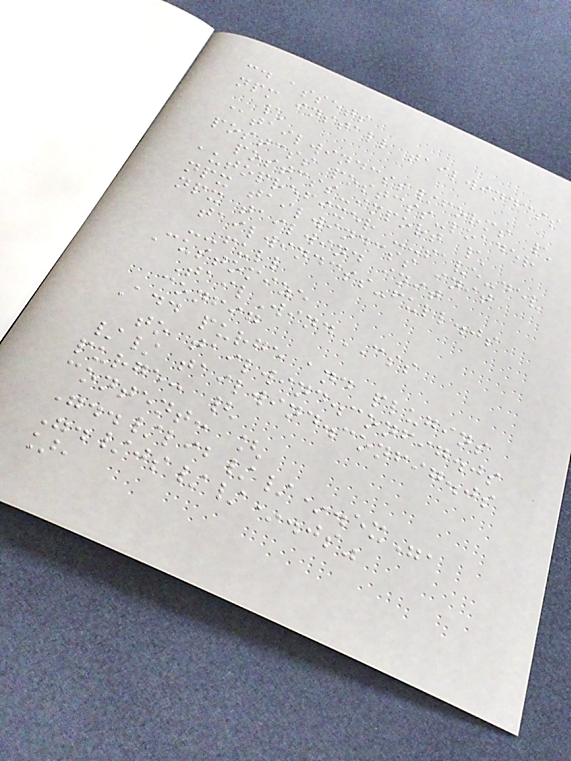cd assets
npm install tailwindcss
\
@tailwindcss/forms \
postcss postcss-loader
postcss-import \
autoprefixer --save-dev
npx tailwindcss init
npx tailwind init
tailwindcss-full.js
--full
Customize
TailWindCSS
config
Add purge and plugins
to tailwind.config.js
// tailwind.config.js
purge: {
content: [
"../lib//*.ex",
"./js//*.js"
],
